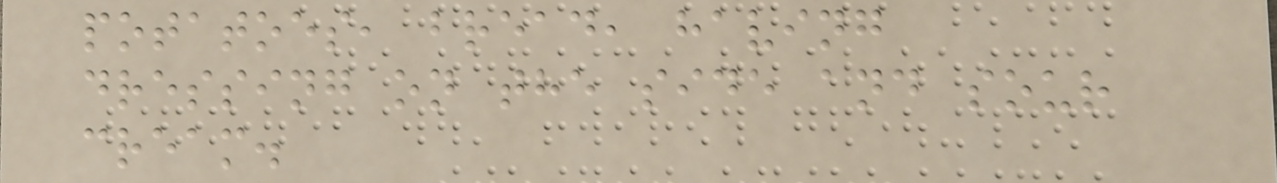potatoes, bread, having
dressing on the side and sour
cream.
